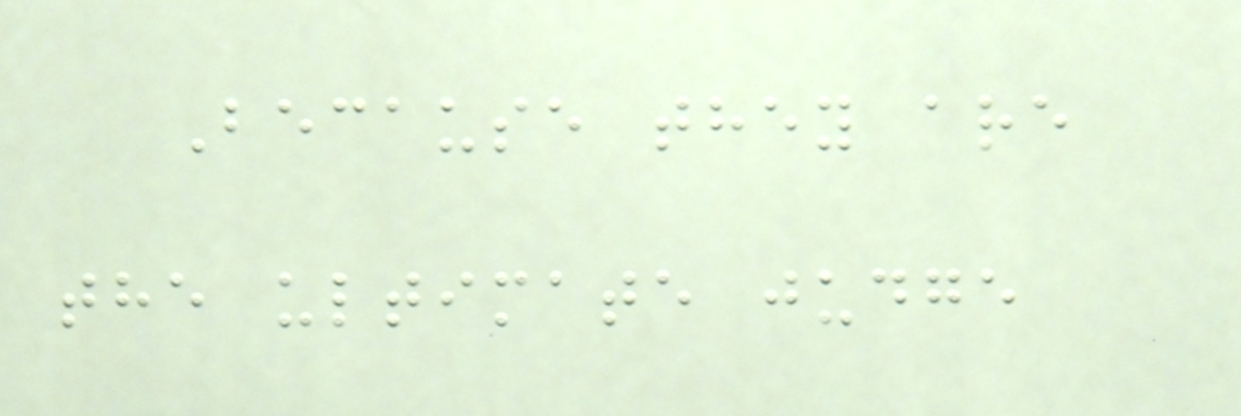Because they are
the ultimate judge
